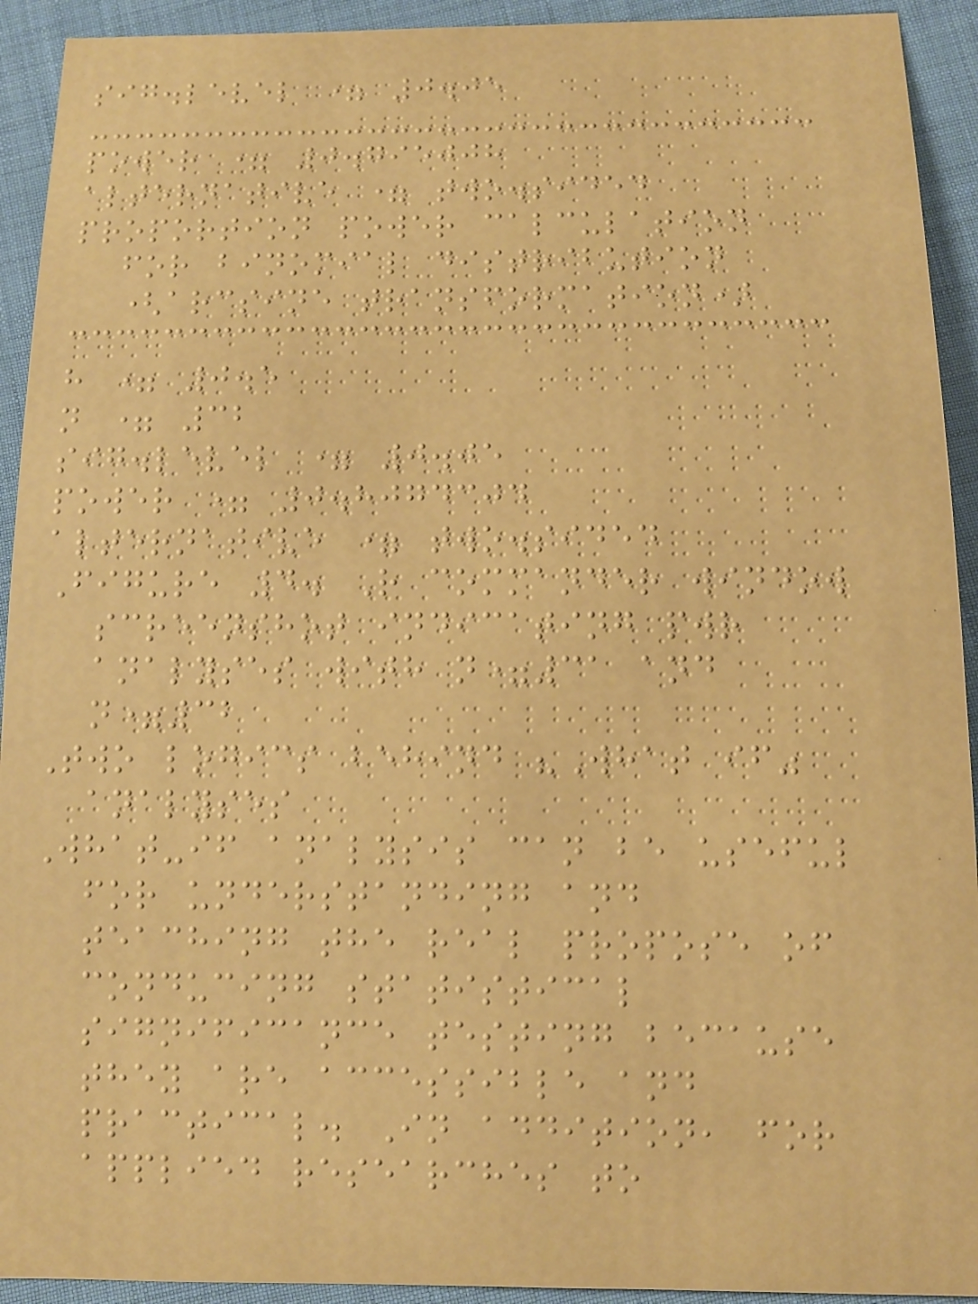sig.level = 0.05
power = 0.795008
alternative = two.sided
proportion power calculation
for binomial distribution
(arcsine transformation)
h = 0.5
n = 32
sig.level = 0.05
power = 0.8074304
alternative = two.sided
Figure 4. R commander window
screenshot indicating pwr
analyses with n=31 and
n=32
Two logics behind "What if"
analyses
What-if analysis can be useful
for understanding and
teaching the real propose of
conducing statistical
significance testing because
they are accessible and
practical. In addition, for
applied researches to
